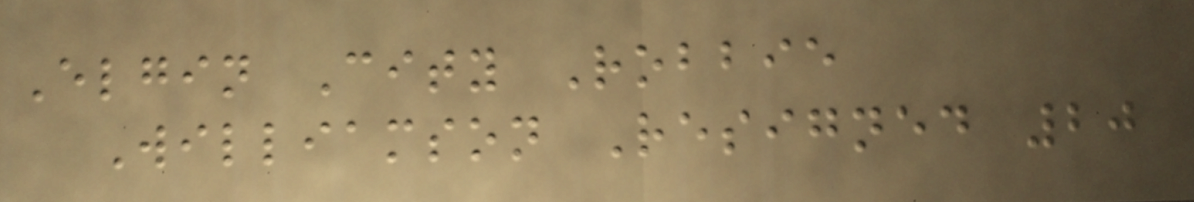Elgin City Robbie
Williamson Resigned 20
